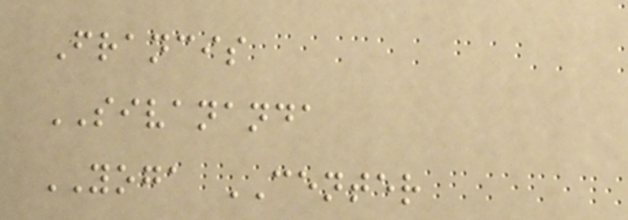Francis
SIVANANDA
YOGA CENTER
